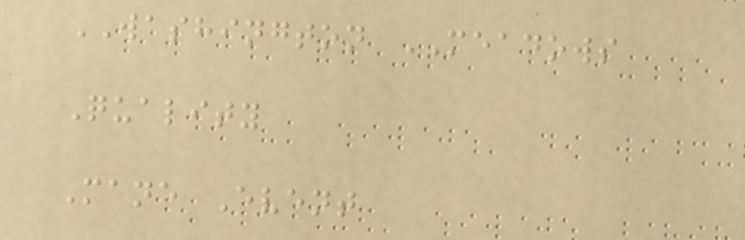WASHINGTON MEADOWS
Quality
Mane Event
